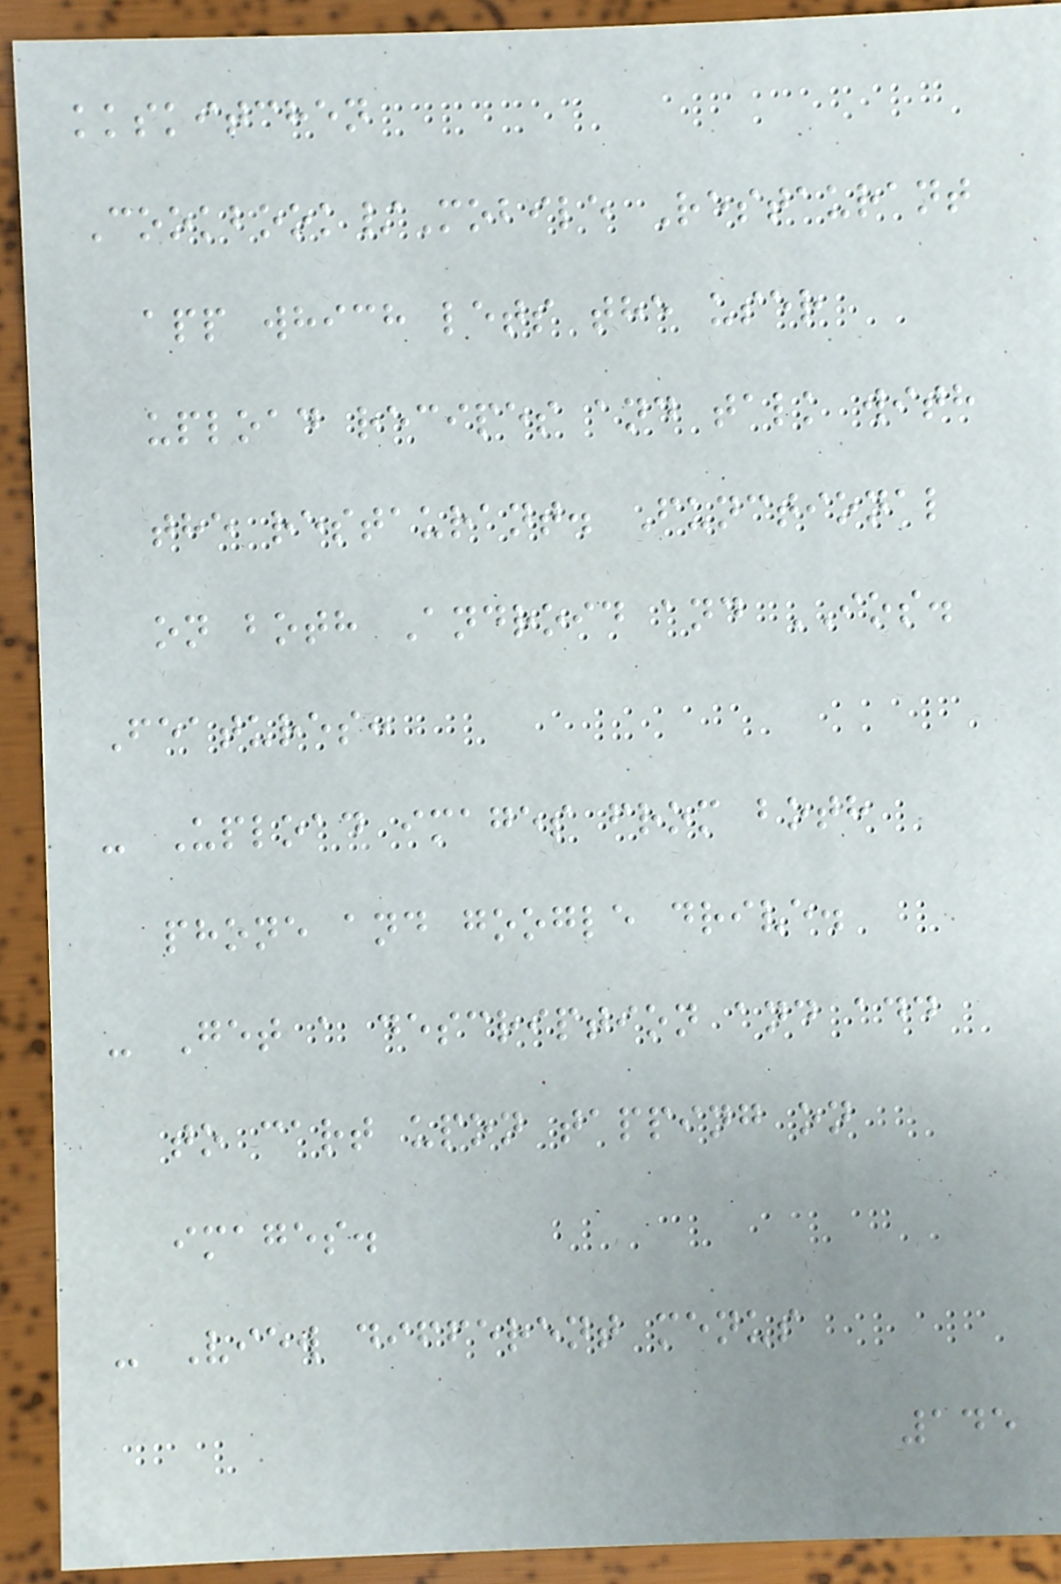kkskitchen
Cookbook/Mobile Restaurant
app which lets the user
upload recipes and talk with
the restaurant. Functional
on both Android and IOS.
Features:
- Upload images from both
phone and google drive.
- Get a description and add
to cart upon tapping on
images.
- View different menus
145
